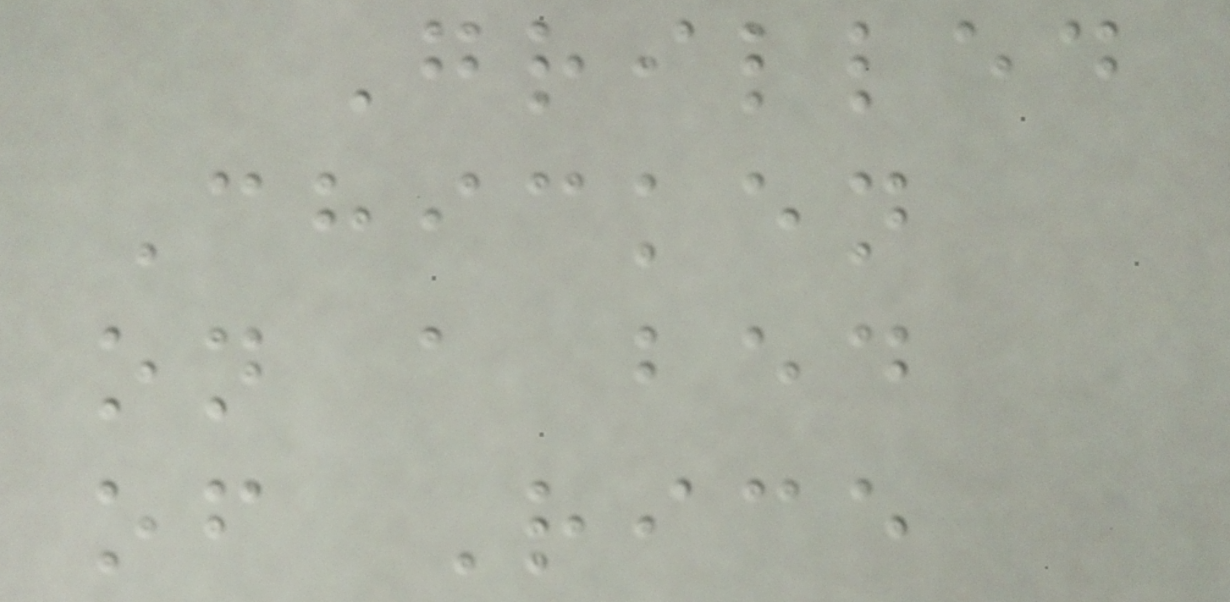Grilled
Chicken
on a bed
of Rice
